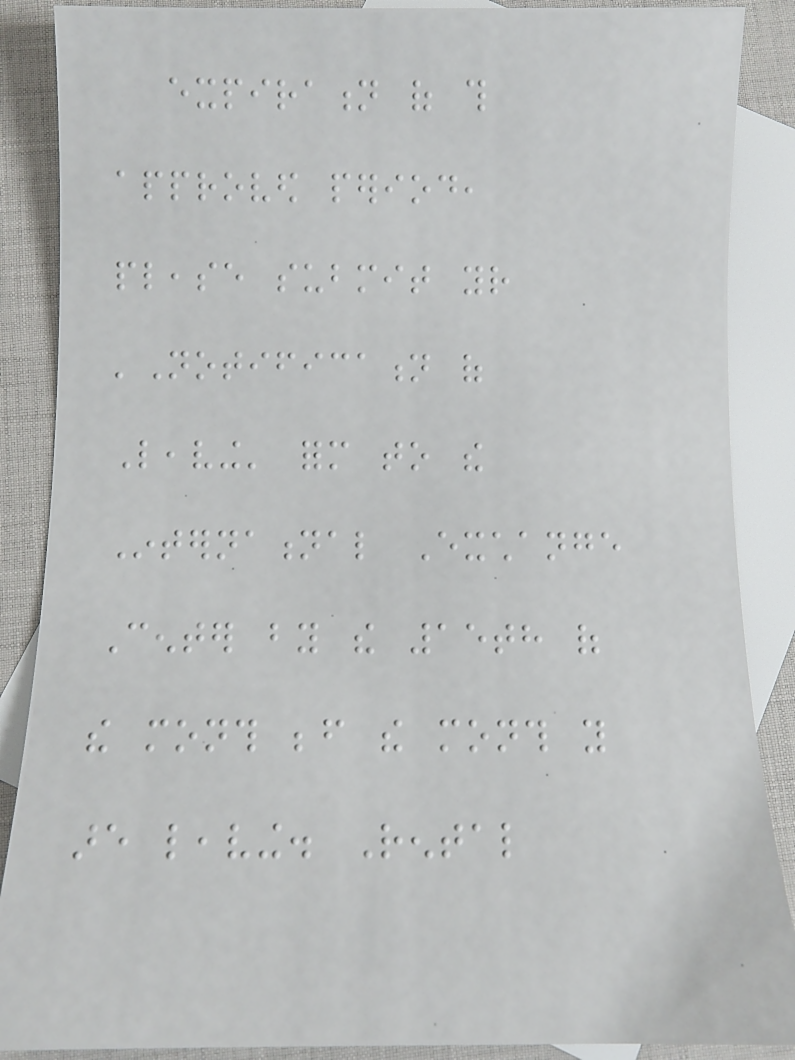expiration of this
approved period,
please submit your
'Notification of
Leaving' form to the
International Exchange
Center by the 15th of
the month before the month you
are leaving. Rental
